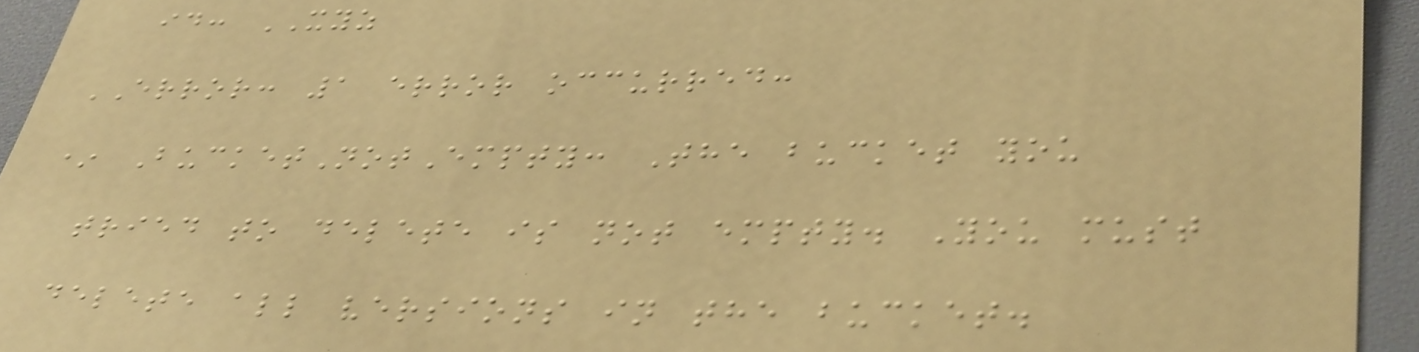id: XYZ
ERROR: 1 error occurred:
* BucketNotEmpty: The bucket you
tried to delete is not empty. You must
delete all versions in the bucket.
